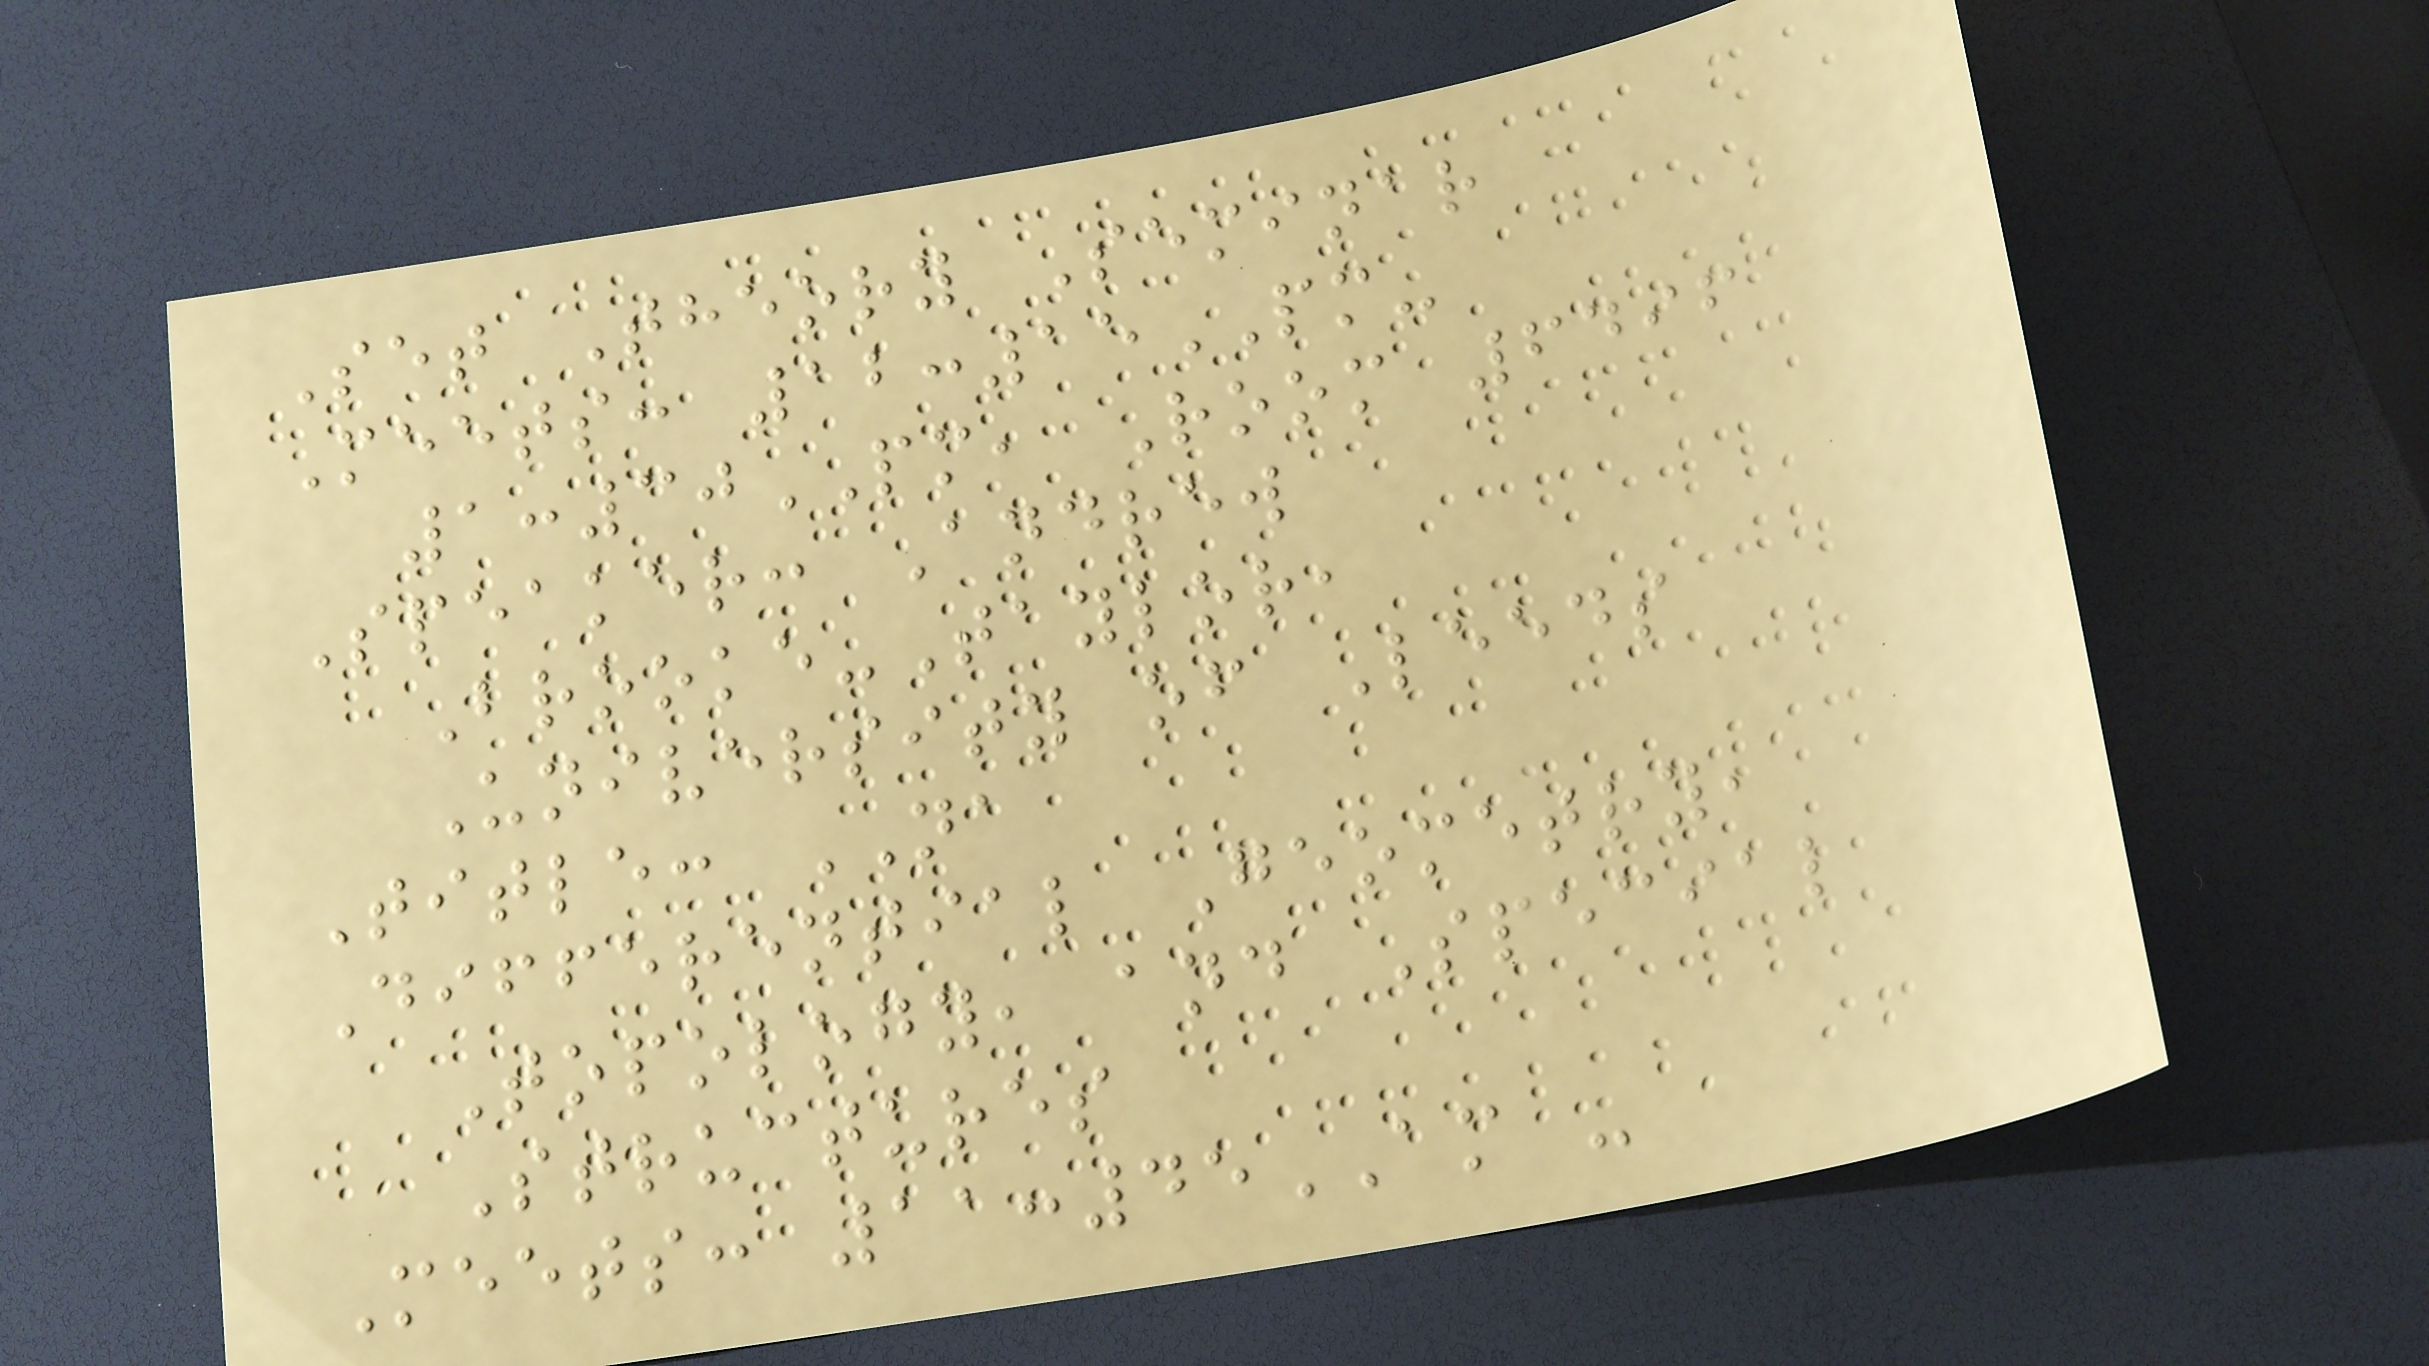Set Theory Seminar
Meets: 12:15PM-
1:30PM, Room 6496
Speaker: Andrew
Brooke-Taylor,
University of Leeds
Title: NA
Differential Geometry,
Topology, and Special
Structures
Meets: 11:45AM -
